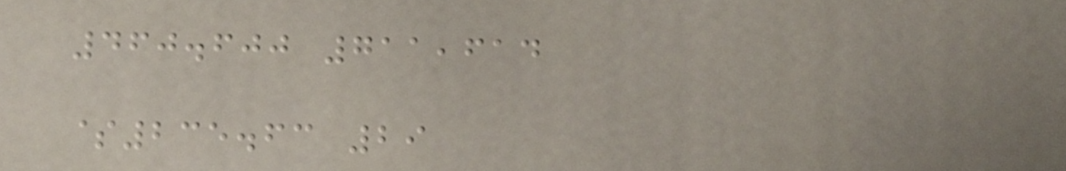460.600 711,614
$235.63 29
